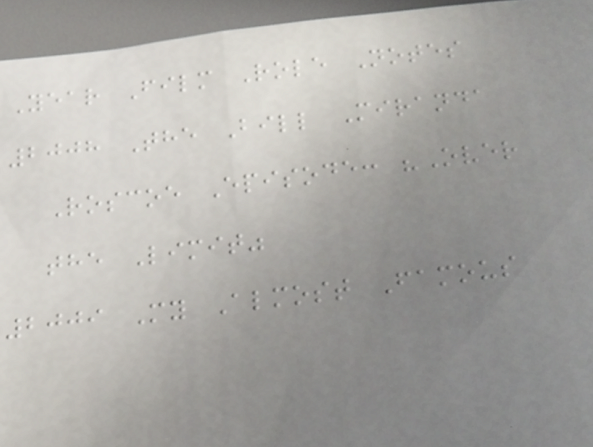Year Film Role Notes
2008 The Bill Miranda
Roscoe Episode: "Over
the Limit"
2009 My Almost Famous
